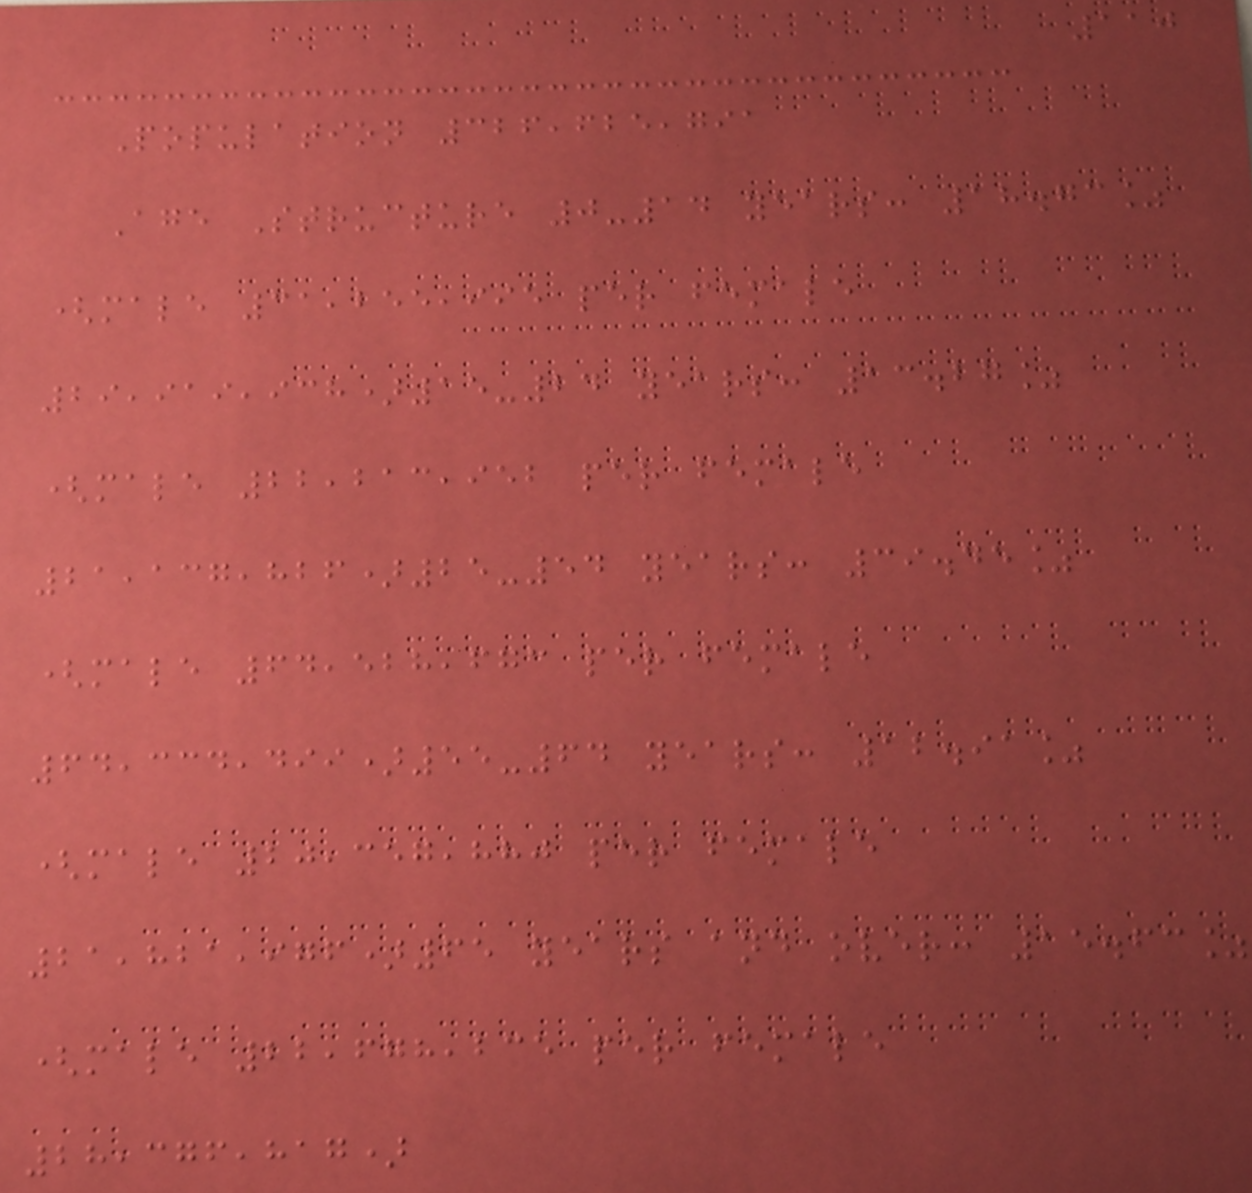110
Population 326,625,791
Age Structure 0-14 years: 18.73%
(male 31,255,995 per female
29,919,938)15-24 years: 13.27%
(male 22,213,952 per female
21,137,826)25-54 years: 39.45%
(male 64,528,673 per female
64,334,499)55-64 years: 12.91%
(male 20,357,880 per female
21,821,976)65 years and over: 15.63%
(male 22,678,235 per female
28,376,817)
